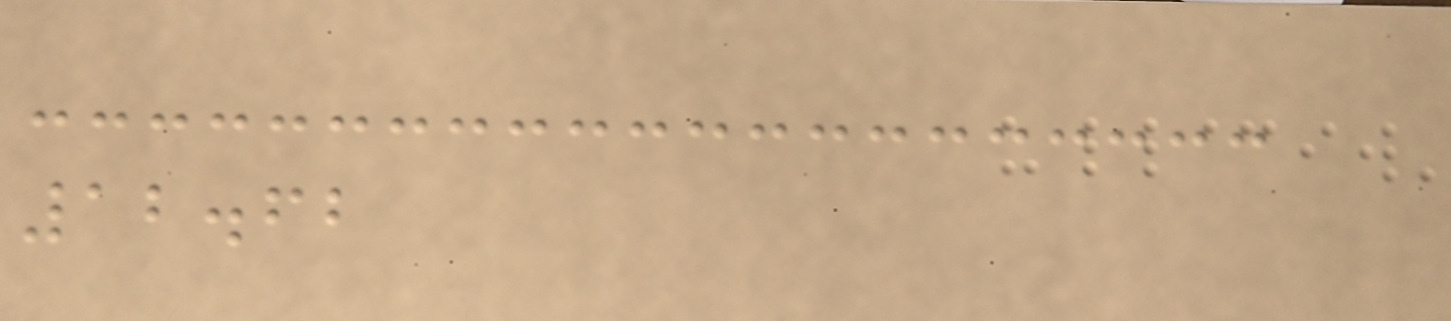12.62
